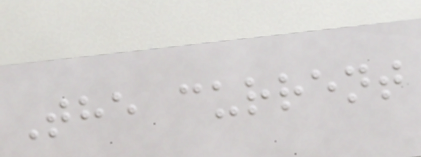The current
